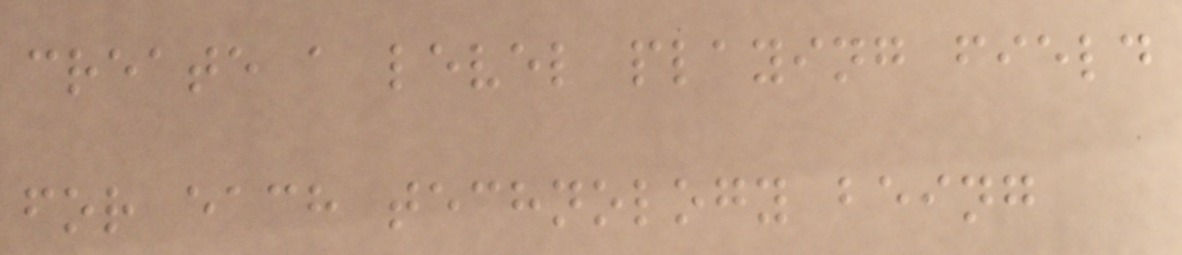create a level playing field
for each technology being
